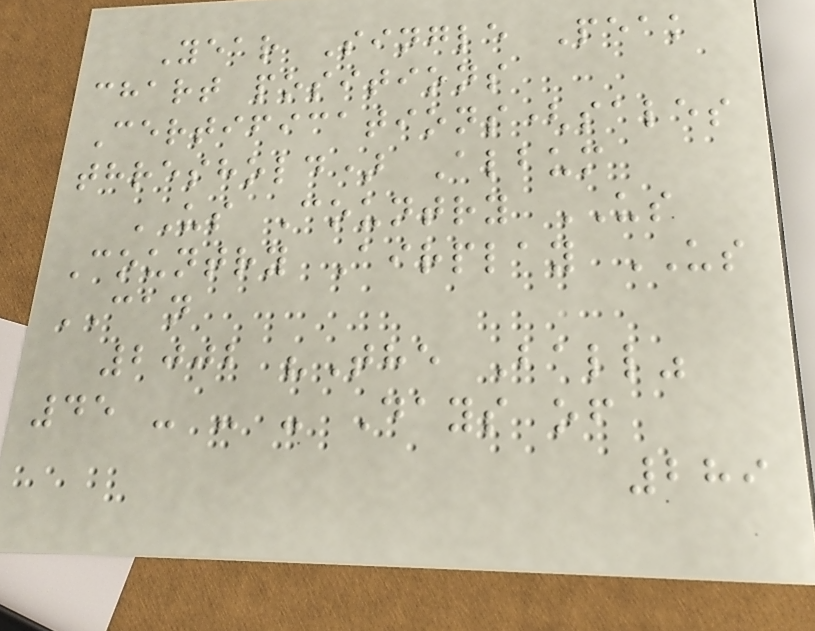Year Single Peak
chart positions
Certifications(sales
threshold) Album
US Country US
Country Airplay US
CAN
2002 "The Ball"
45 - - - Days of
289
